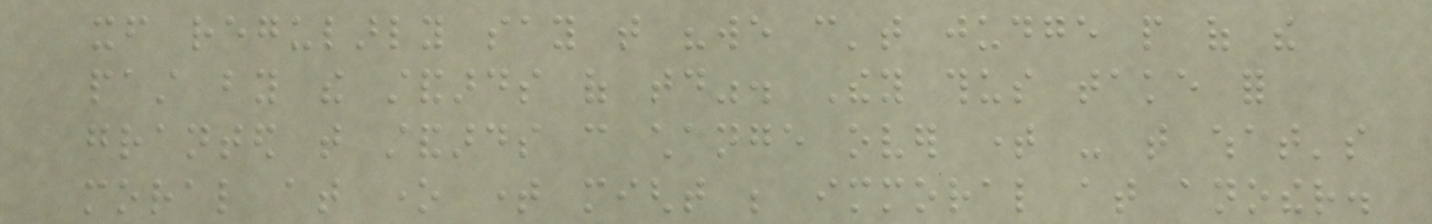itself regularly say that "we can't judge people of the
past by the standards of today". They thus take for
granted that standards can change over time - that what's
moral at one time might be immoral at another.
